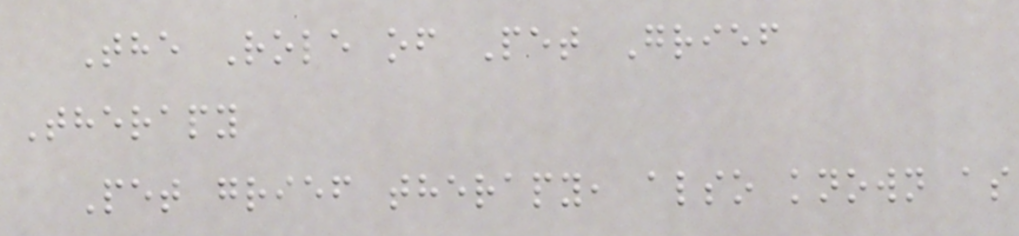The Role of Pet Grief
Therapy
Pet grief therapy, also known as
